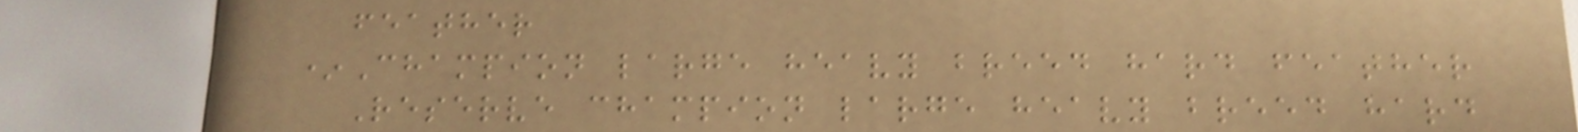feather
*Champion large heavy breed hard feather
Reserve champion large heavy breed hard
